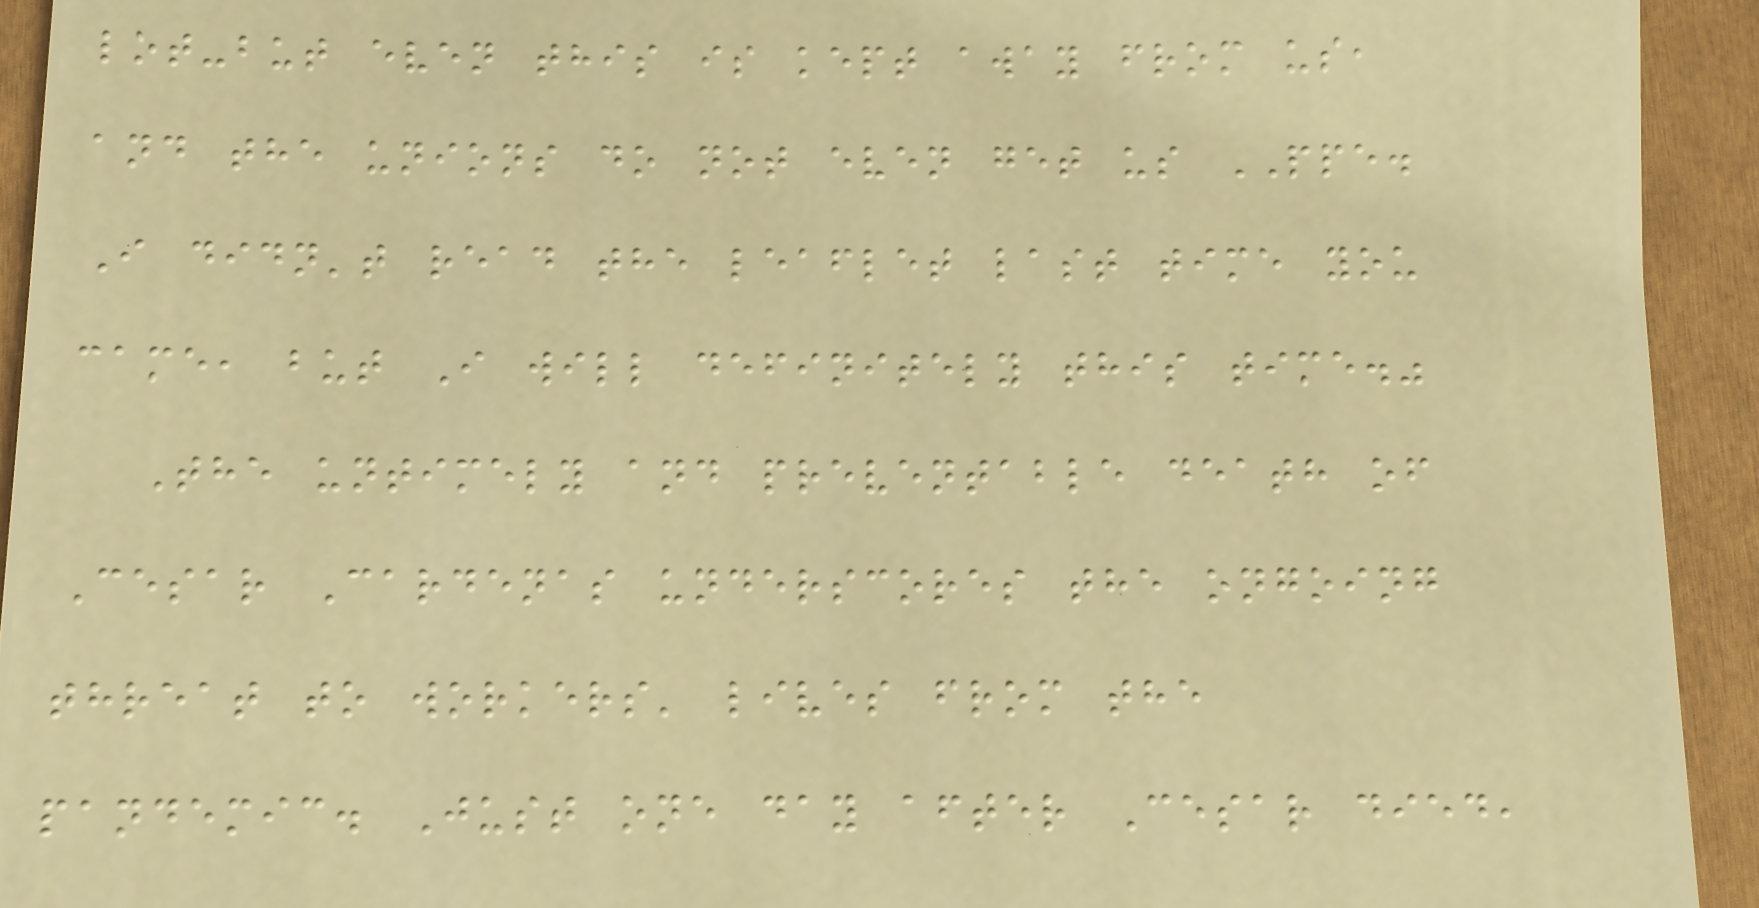lot-but even this is kept away from us,
and the unions do not even get us PPE.
I didn't read the leaflet last time you
came, but I will definitely this time."
The untimely and preventable death of
Cesar Cardenas underscores the ongoing
threat to workers' lives from the
pandemic. Just one day after Cesar died,
